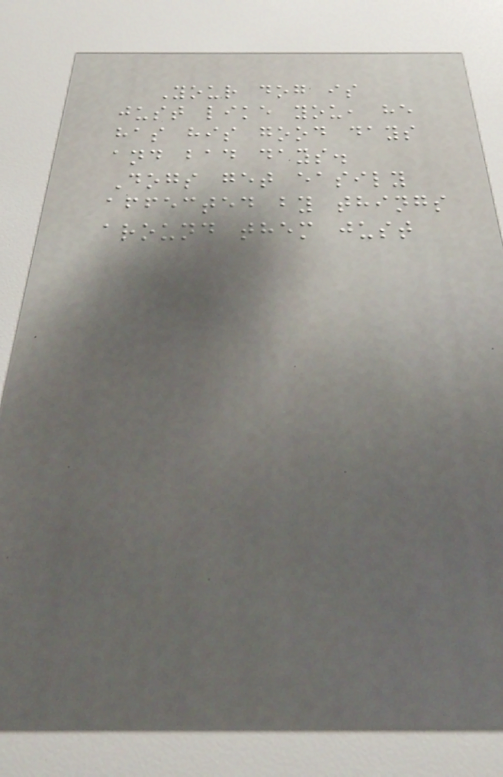Your dog is
just like you, he
has his good days
and bad days.
Dogs get easily
affected by things
around them just
